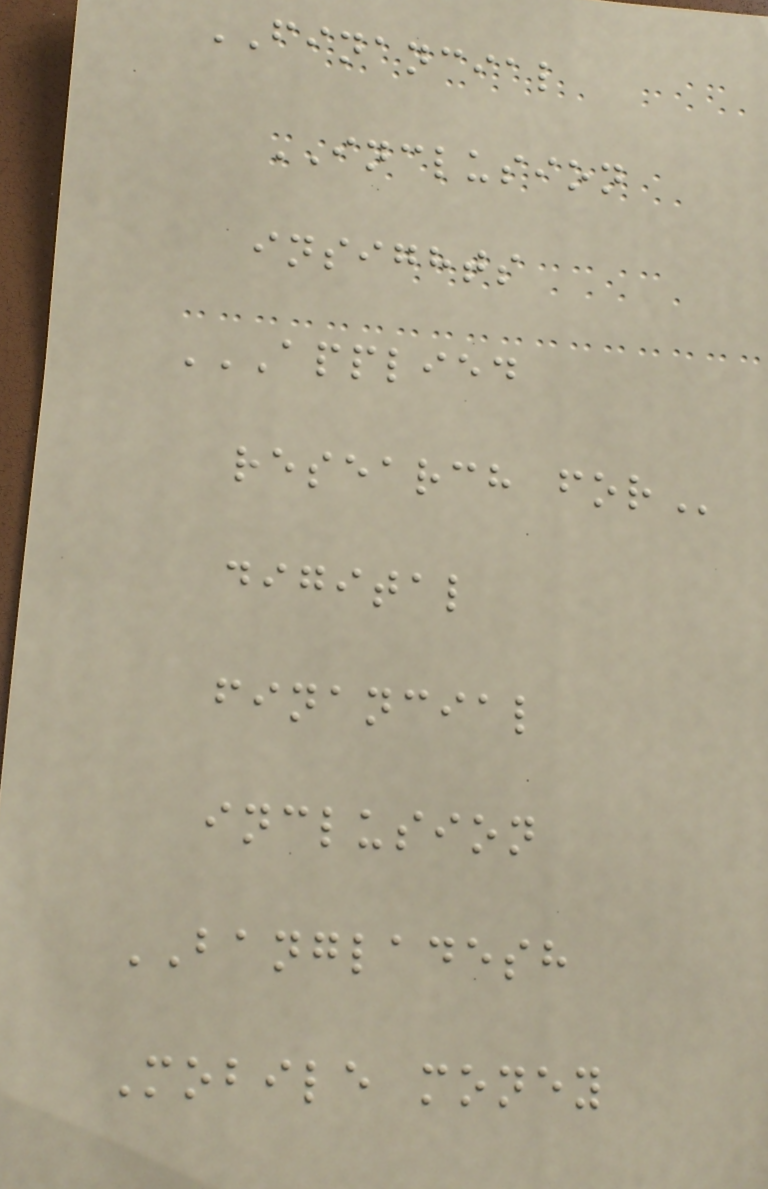FINANCIAL
INCLUSION
insights
APPLIED
RESEARCH FOR
digital
financial
inclusion
BANGLADESH
Mobile money
